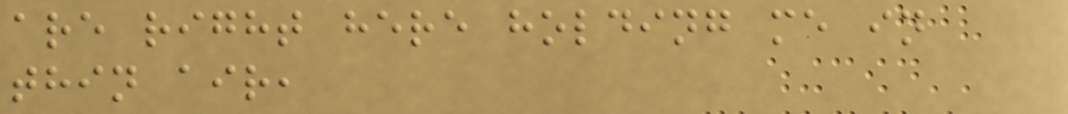are right here holding me in
thin air,
